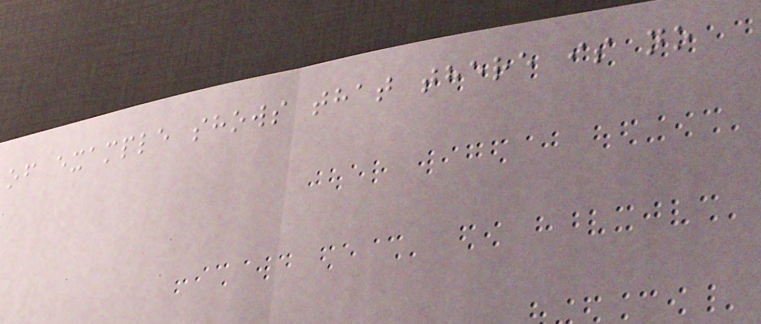of example shows that there is no
